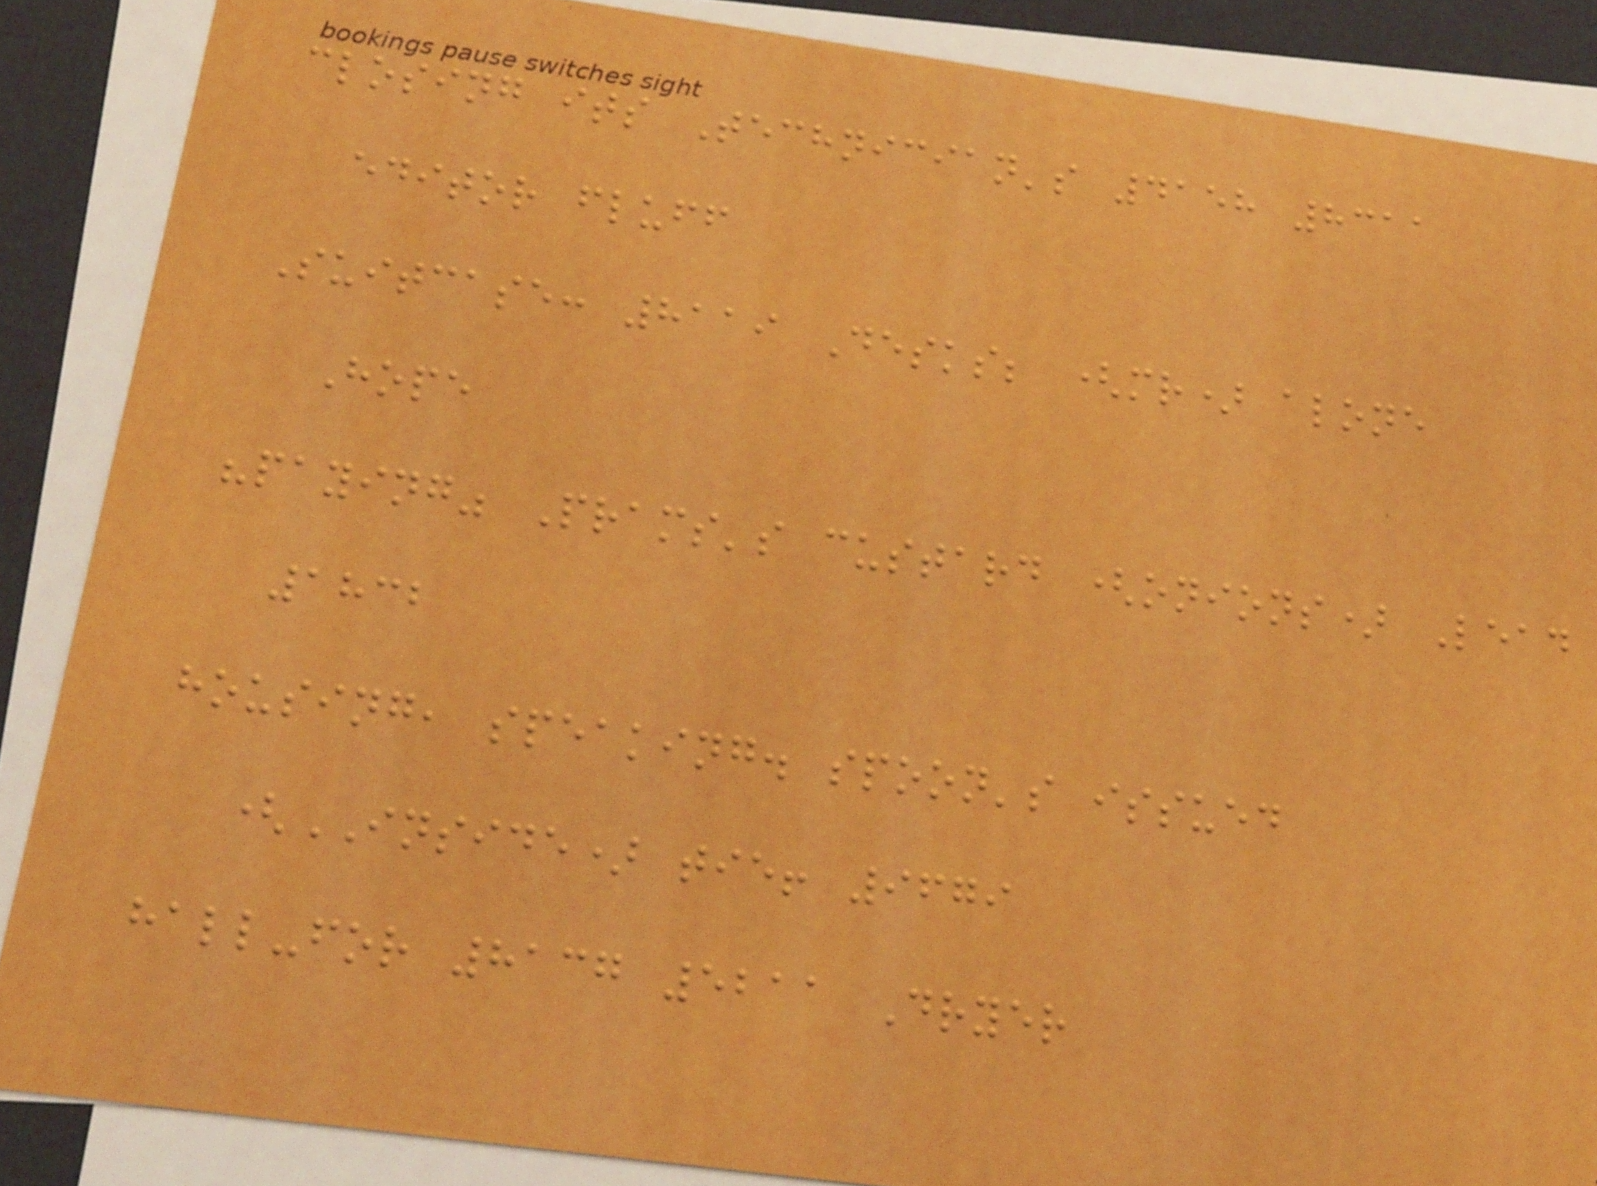closing its Technician's 4158 8311
editor fluff
Suitcase: 8119 Desks; (mr) alone
Hope
"paying" Prams's custard (onions) Lead
1832
housing, speaking. spoon's issued
(INSIDE) tie! 9679
hall-for 8137 5211 Dryer
